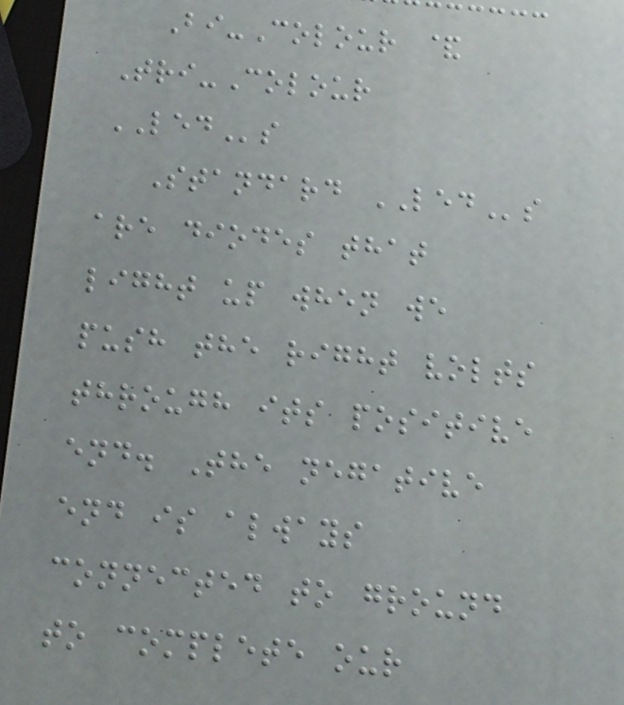Bi-Colour &
Tri-Colour
LEDs
Standard LEDs
are diodes that
light up when we
push the right volts
through its positive
end. The negative
end is always
connected to ground
to complete our
